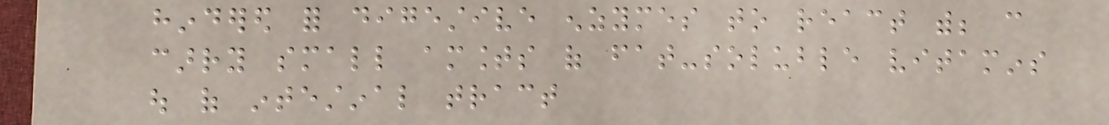hindered for digestive enzymes to react with; can
carry small amounts of fat-soluble vitamins
out of intestinal tract
